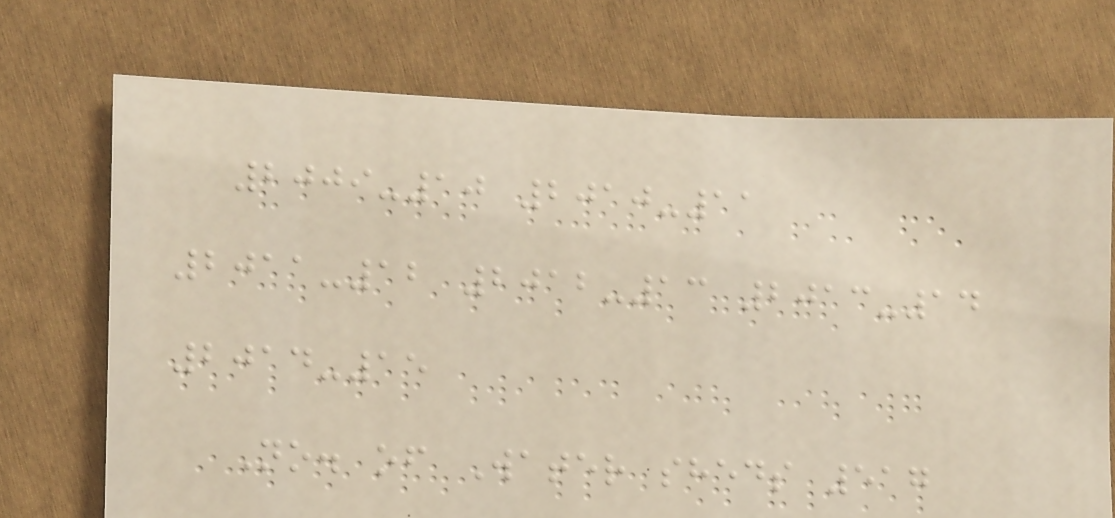2009-10 2010-11
2011-12 2012-13 2013-14
2014-15
No. of Water sheds 517
